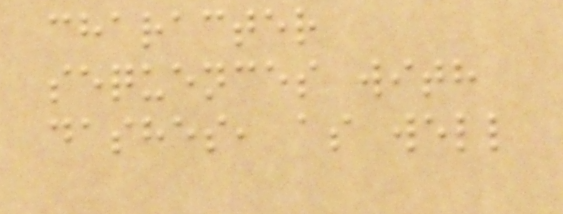character
sequences with
dashes, as well
